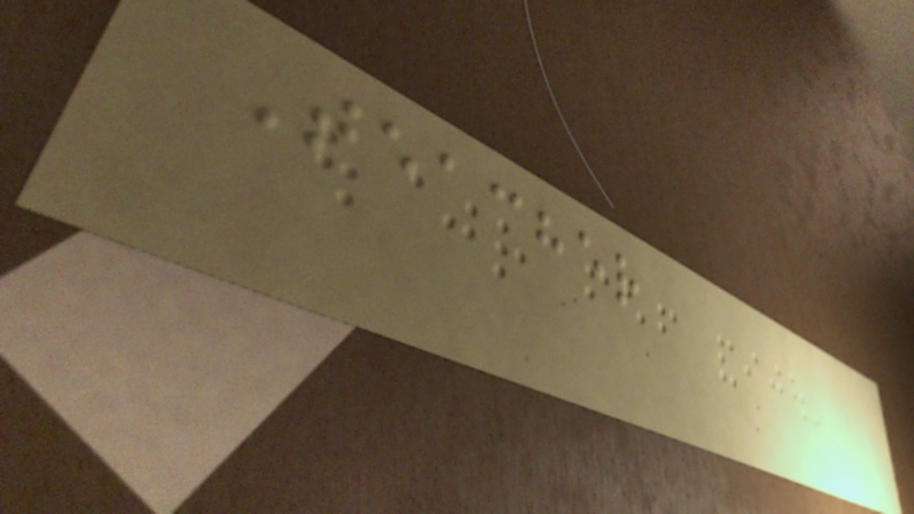Teacher
